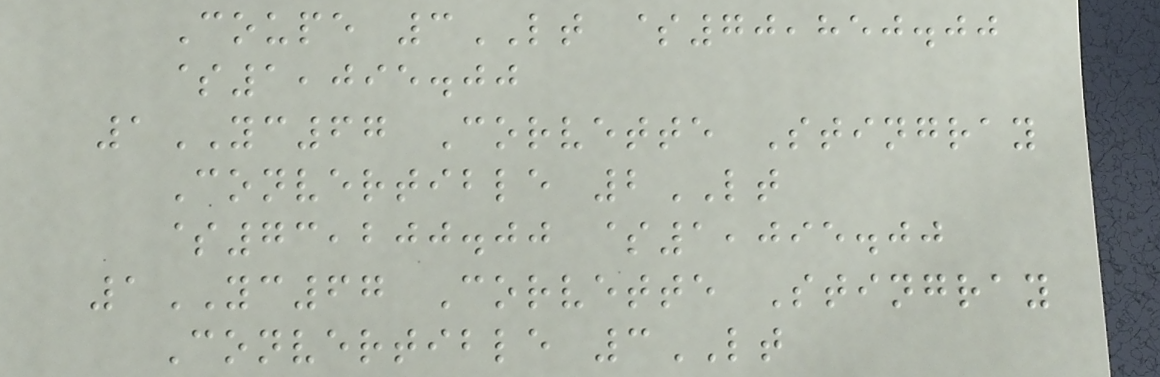Coupe 3LT $70,850.00
$1,095.00
1YC67 Corvette Stingray
Convertible 2LT
$73,200.00 $1,095.00
1YC67 Corvette Stingray
Convertible 3LT
